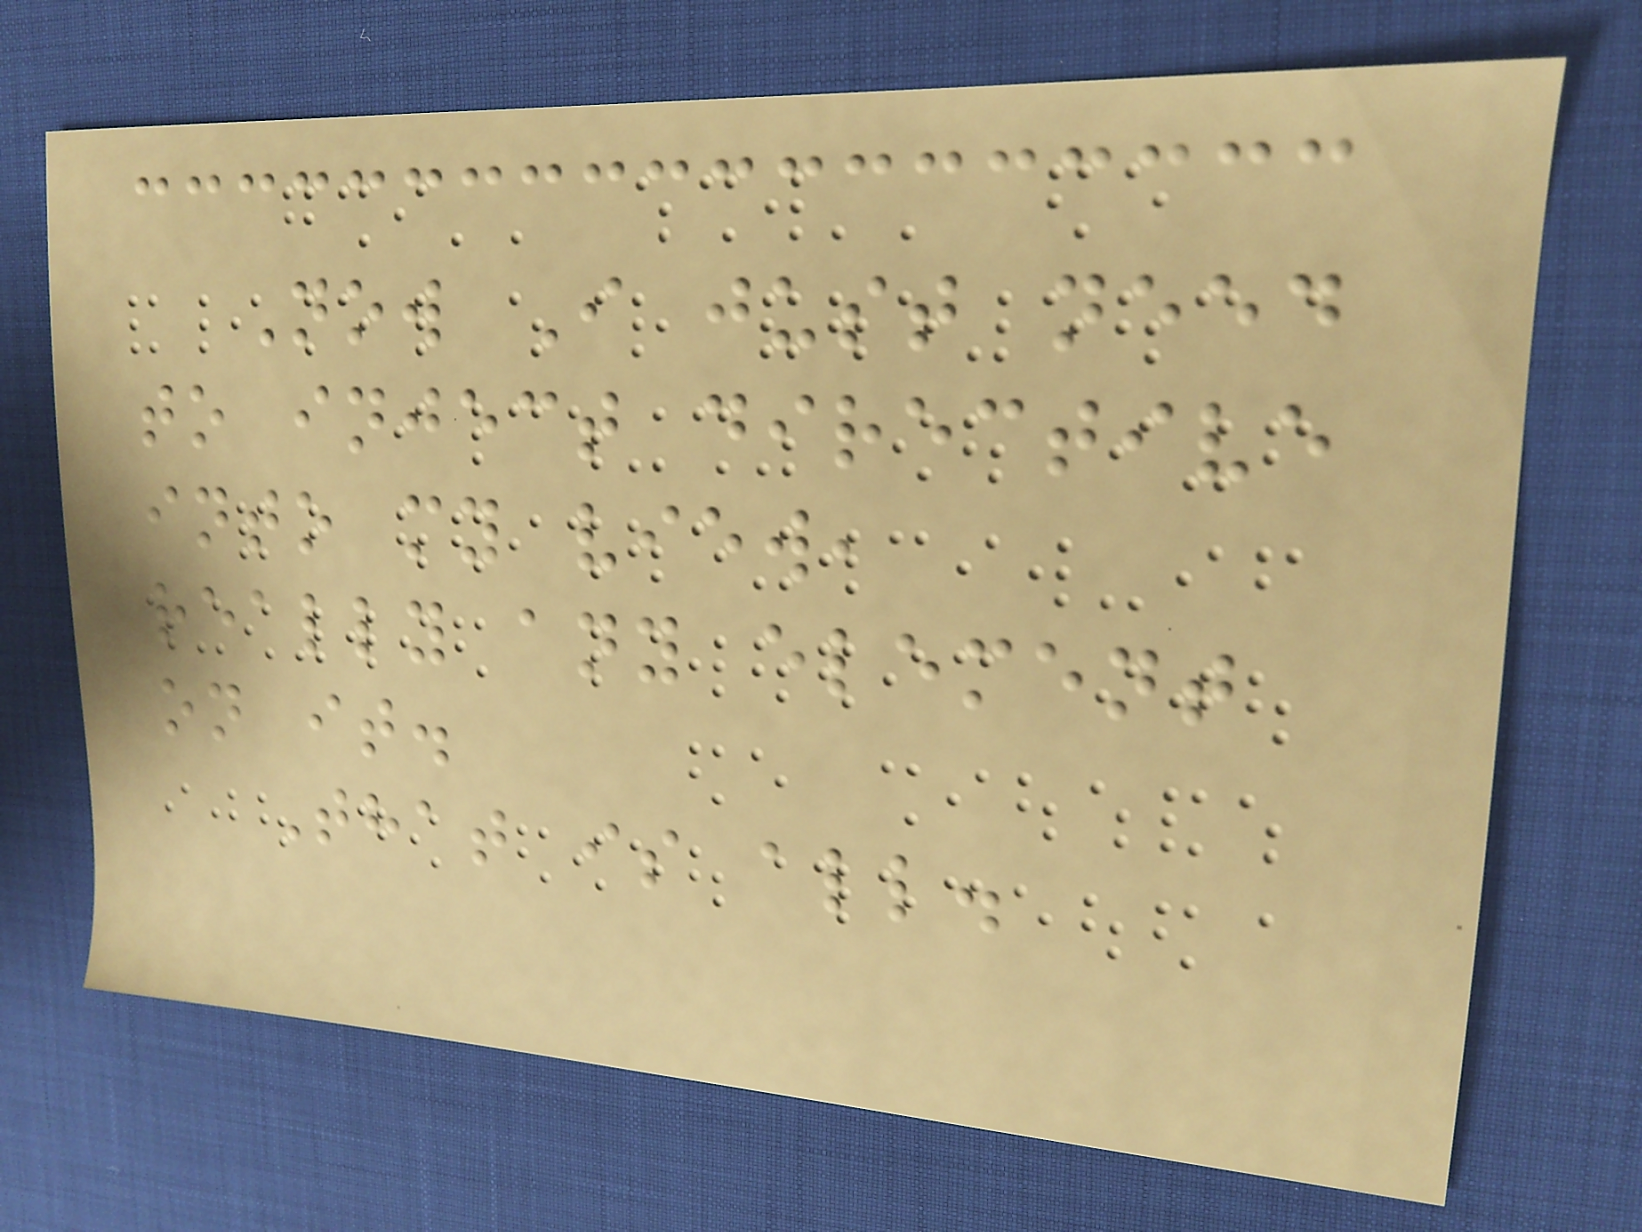Now I just need
to inject directive
into my view,
really any element
on it.
That is all.
